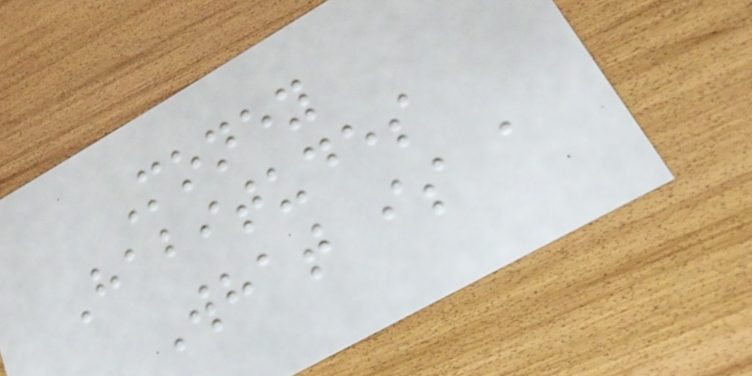Money
Habitudes
What is a
